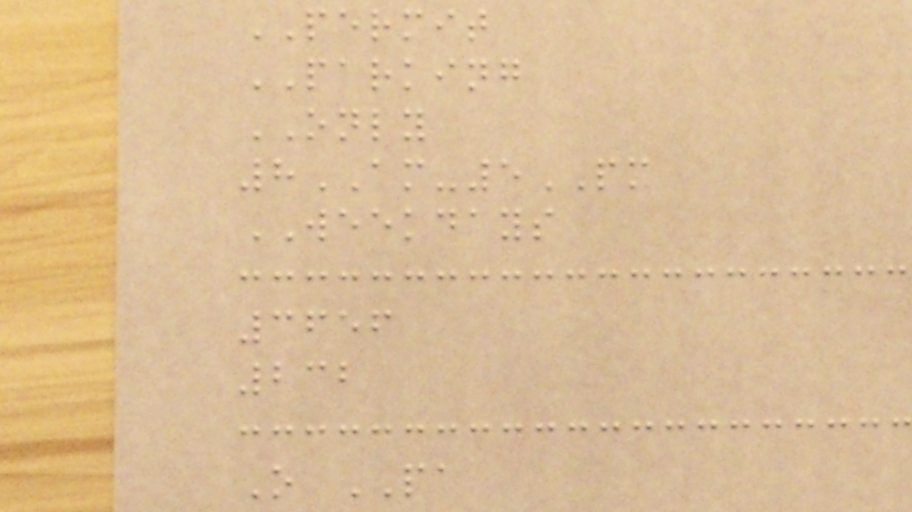PERMIT
PARKING
ONLY
8AM-5PM
WEEKDAYS
3656
232
O PA
